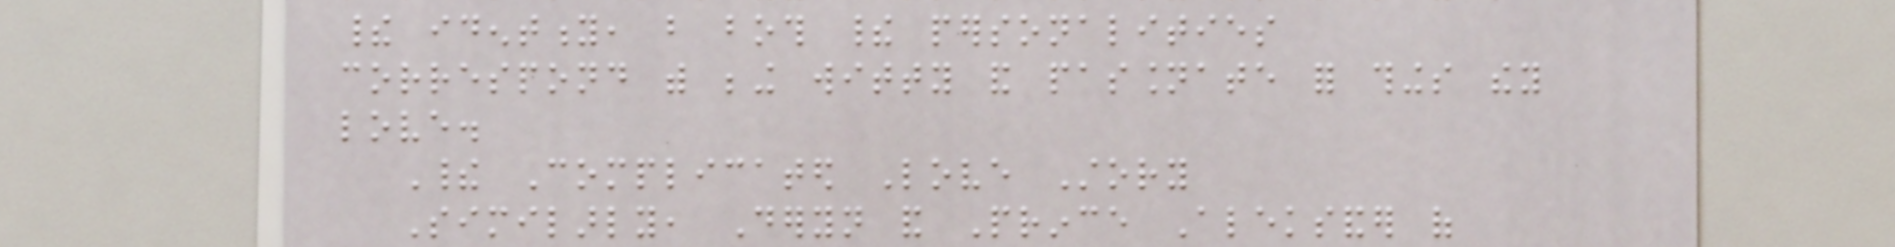their identity, but both their personalities
correspond with being witty and passionate for things they
love.
Their Complicated Love Story
Similarly, Deryn and Prince Aleksander of
